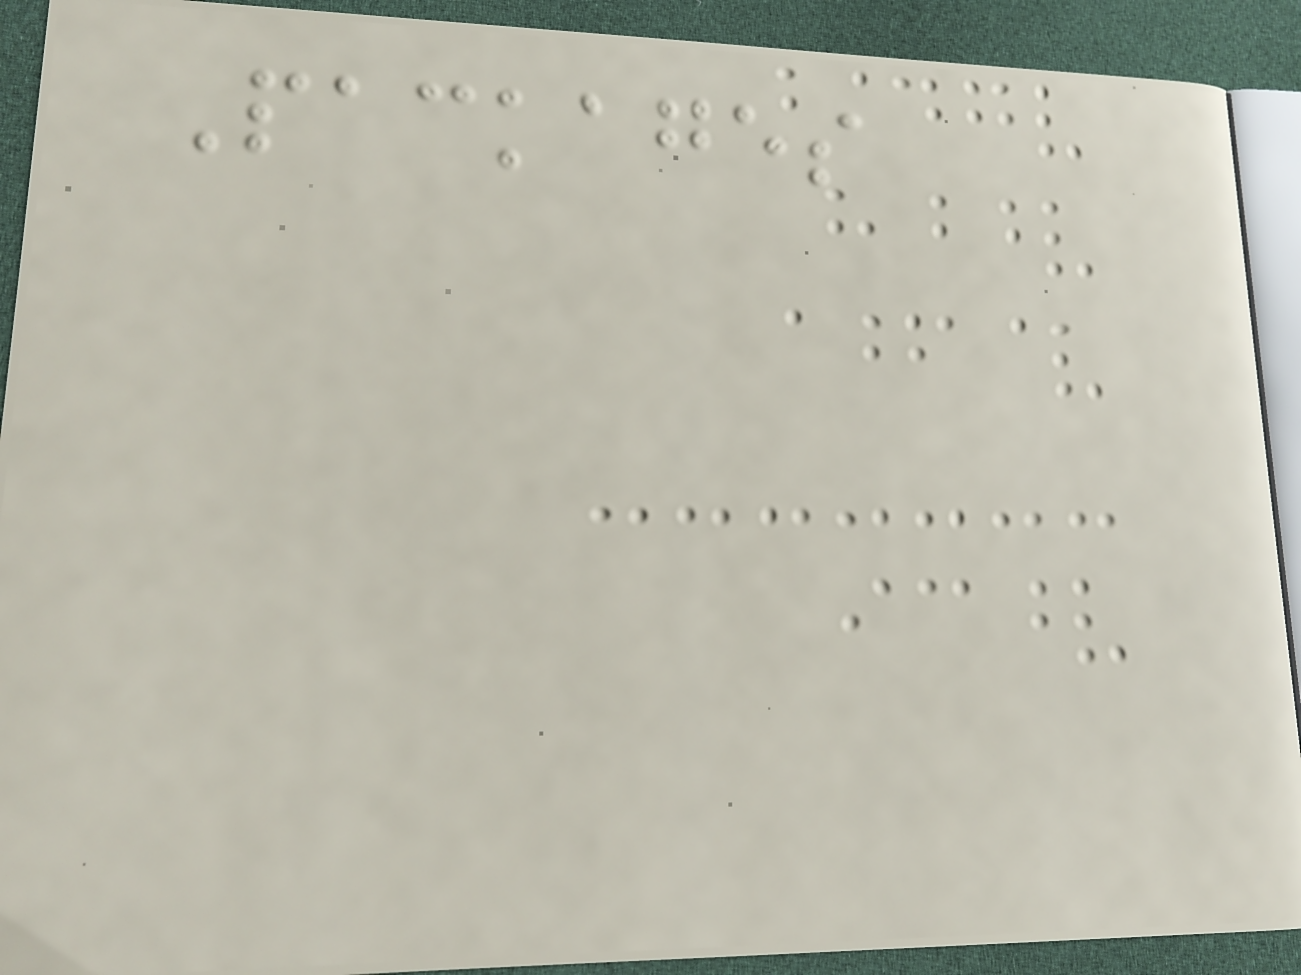Packages
